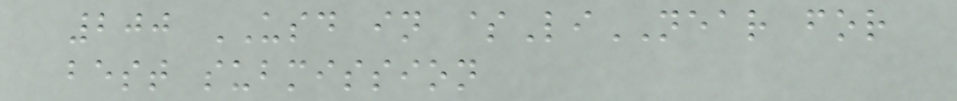200 USD in $LiNEAR for
best submission
